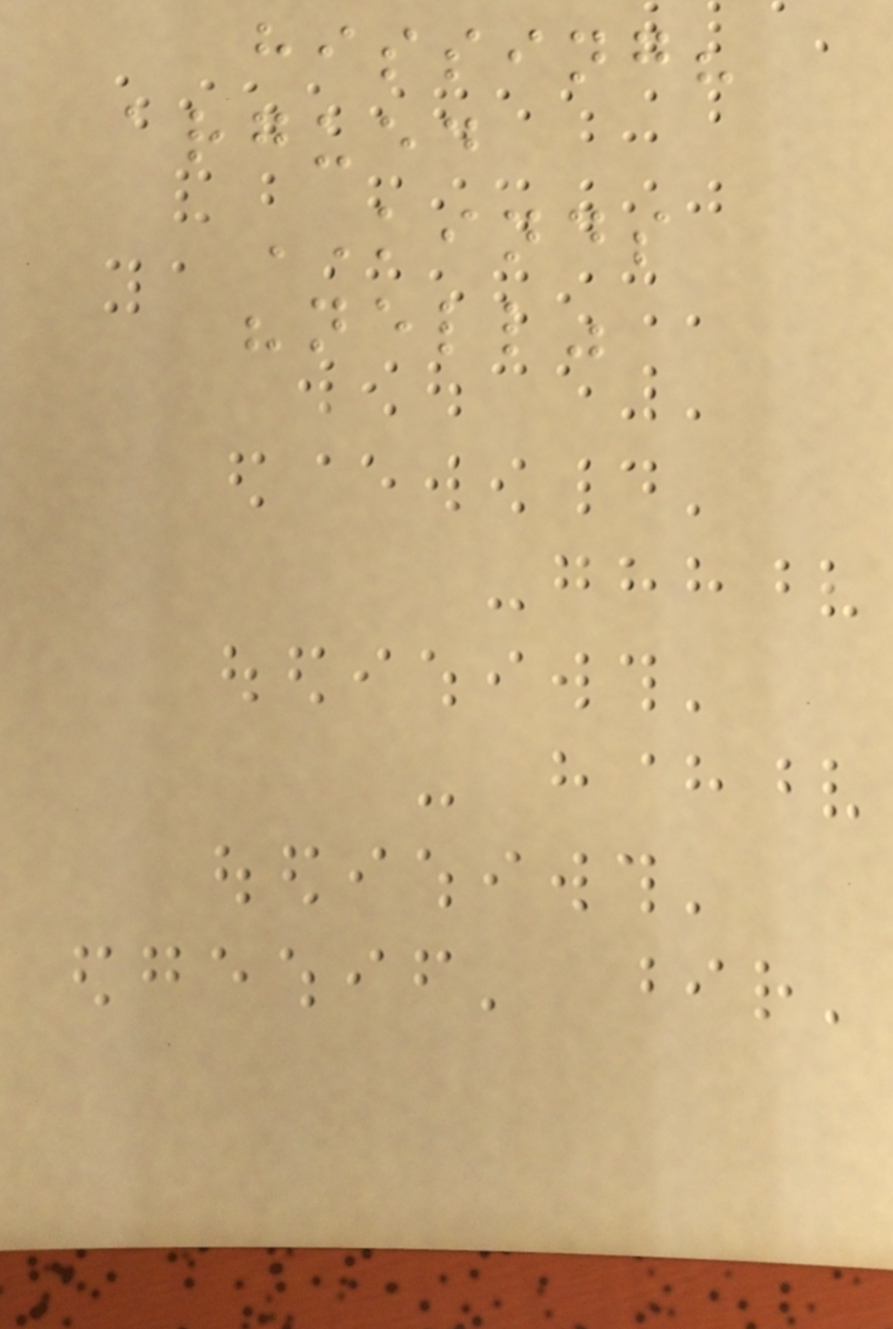hissing?
argued
KINDS
"nell"
